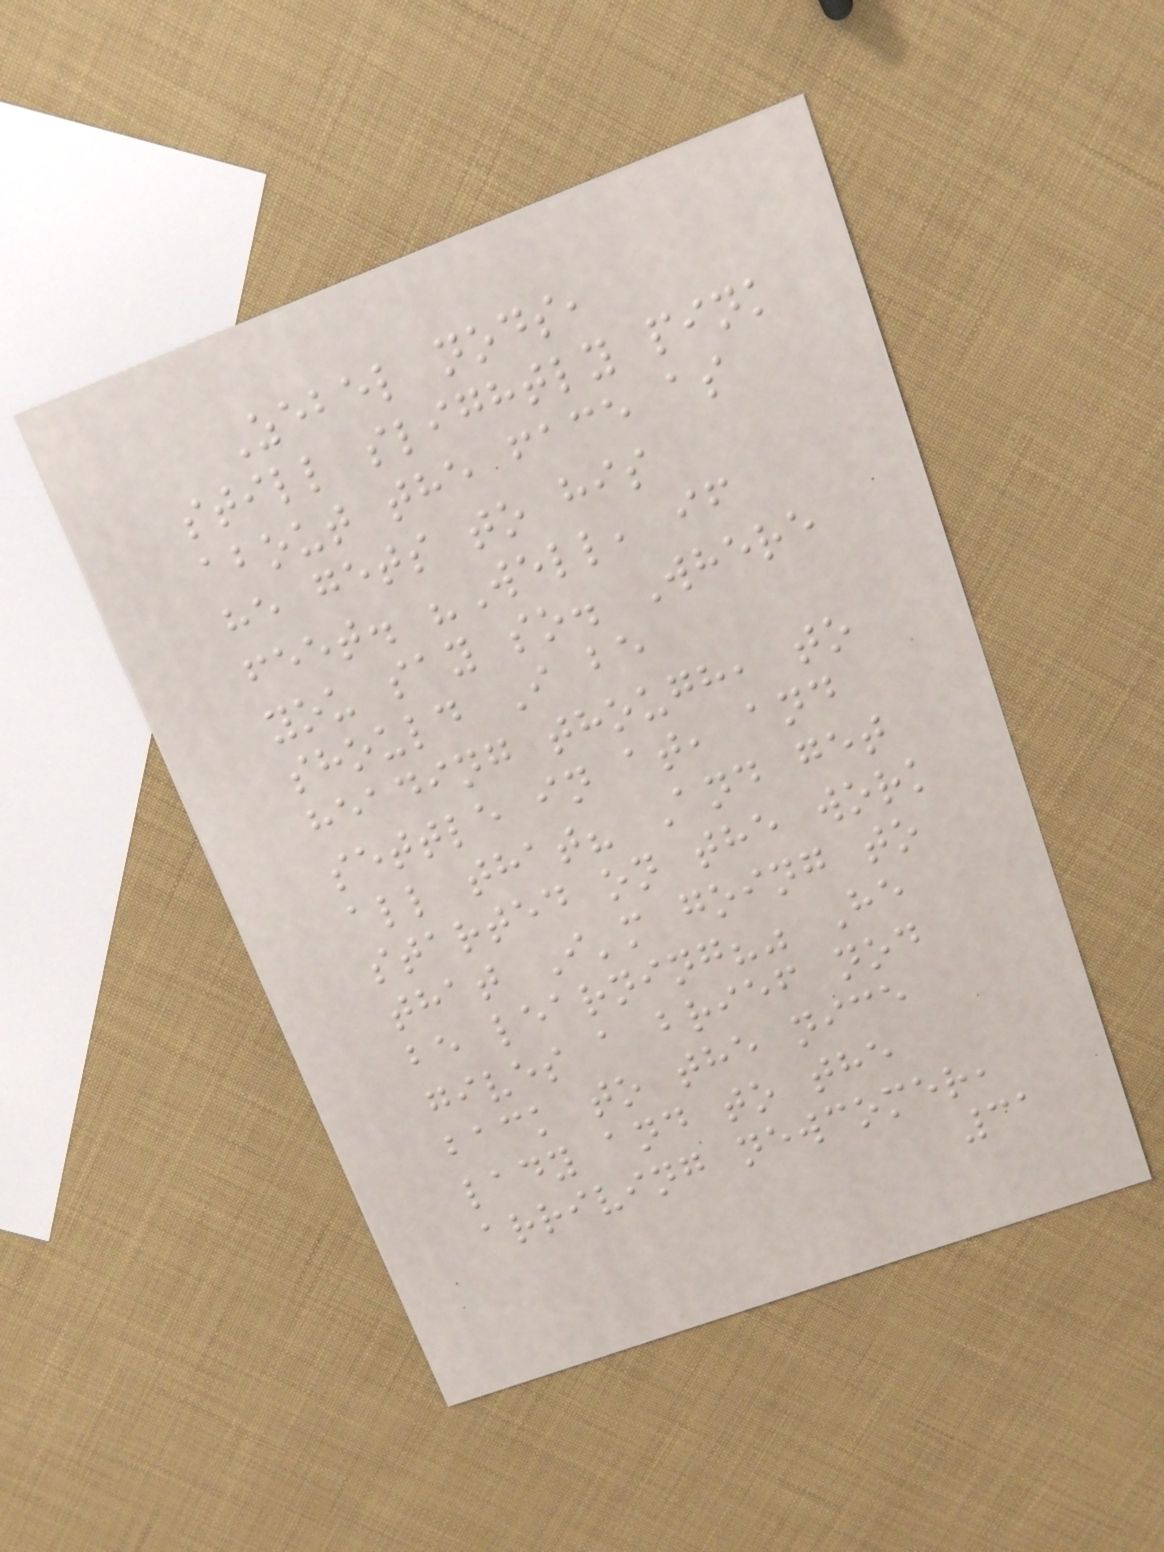Zebel nods,
still slightly pink
about the face as
he gets to his
feet. "Well, if
you say so. Where
should I be
heading though, to
settle in at, and
all that? And get
started on the work
that I'm going to
be learning?" He
gives a brief nod
back to the nice
lady and to the
arriving newcomer,
31
